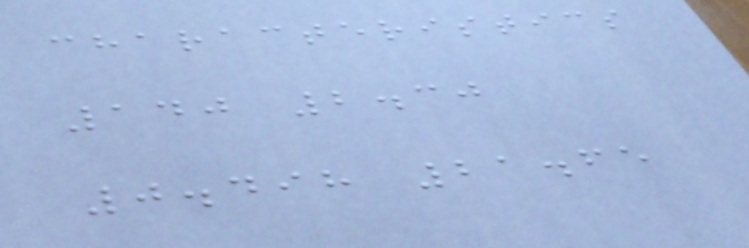characteristics
140 2.30
0.498 21.65
